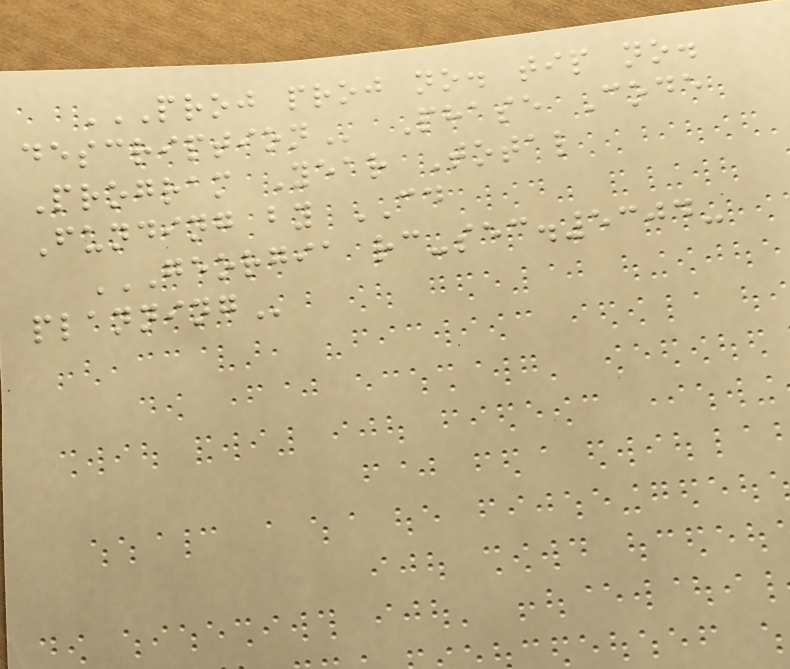PROJ PROJ NO. TIP NO.
DESCRIPTION Phase Code
Program Year Total
Funding by CD
GEORGIA RC-SEC.5304-
PLANNING
